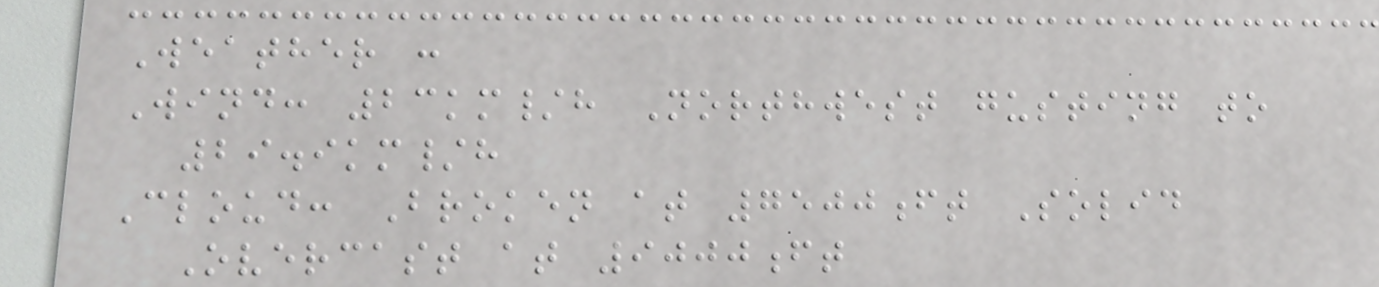Weather :
Wind: 23km/h Northwest gusting to
29.9km/h
Cloud: Broken at 7500ft Solid
Overcast at 9000ft
